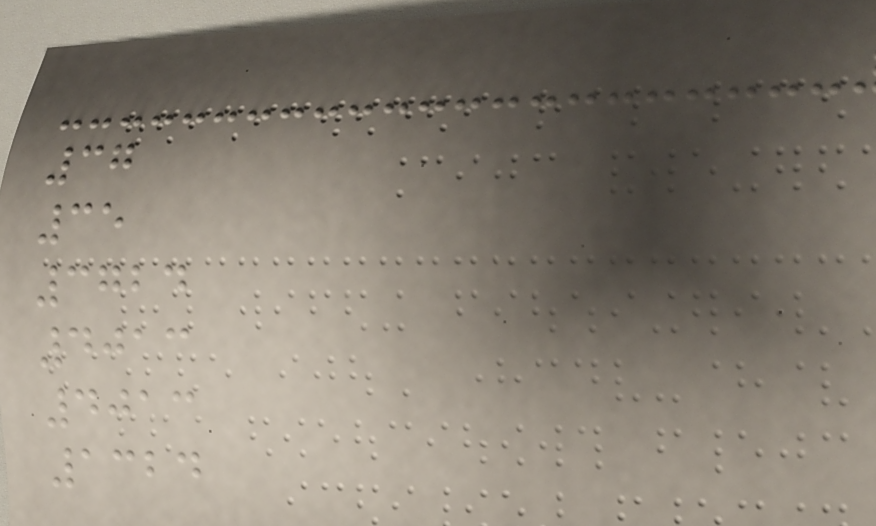37
35
3724
4013
4013
1324
